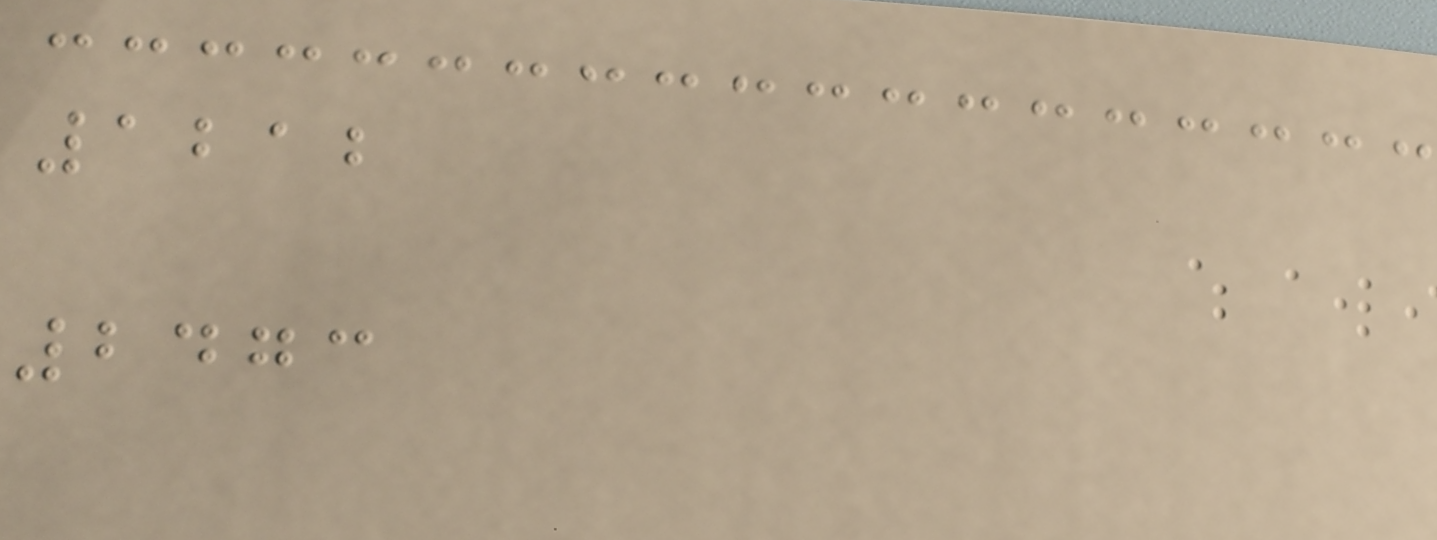1212
2473
